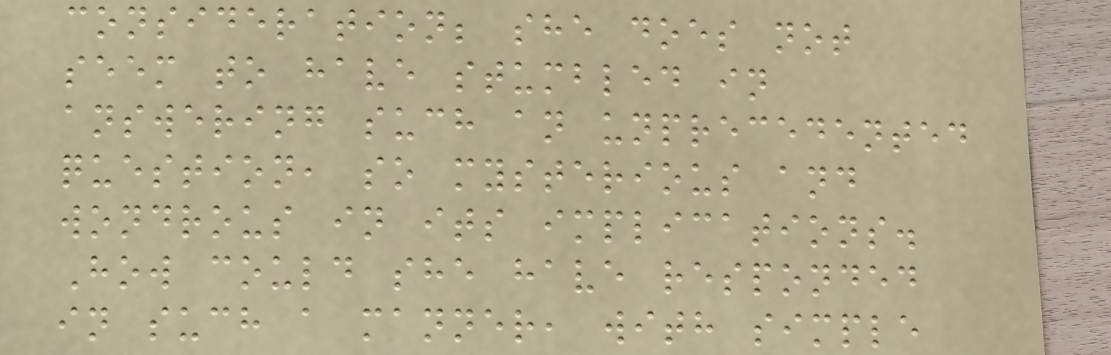consideration; she does not
seem to have stumbled in
answering such an unprecedented
question, so mysterious and
wondrous in its implications.
How could she have responded
in such a manner, with simple
